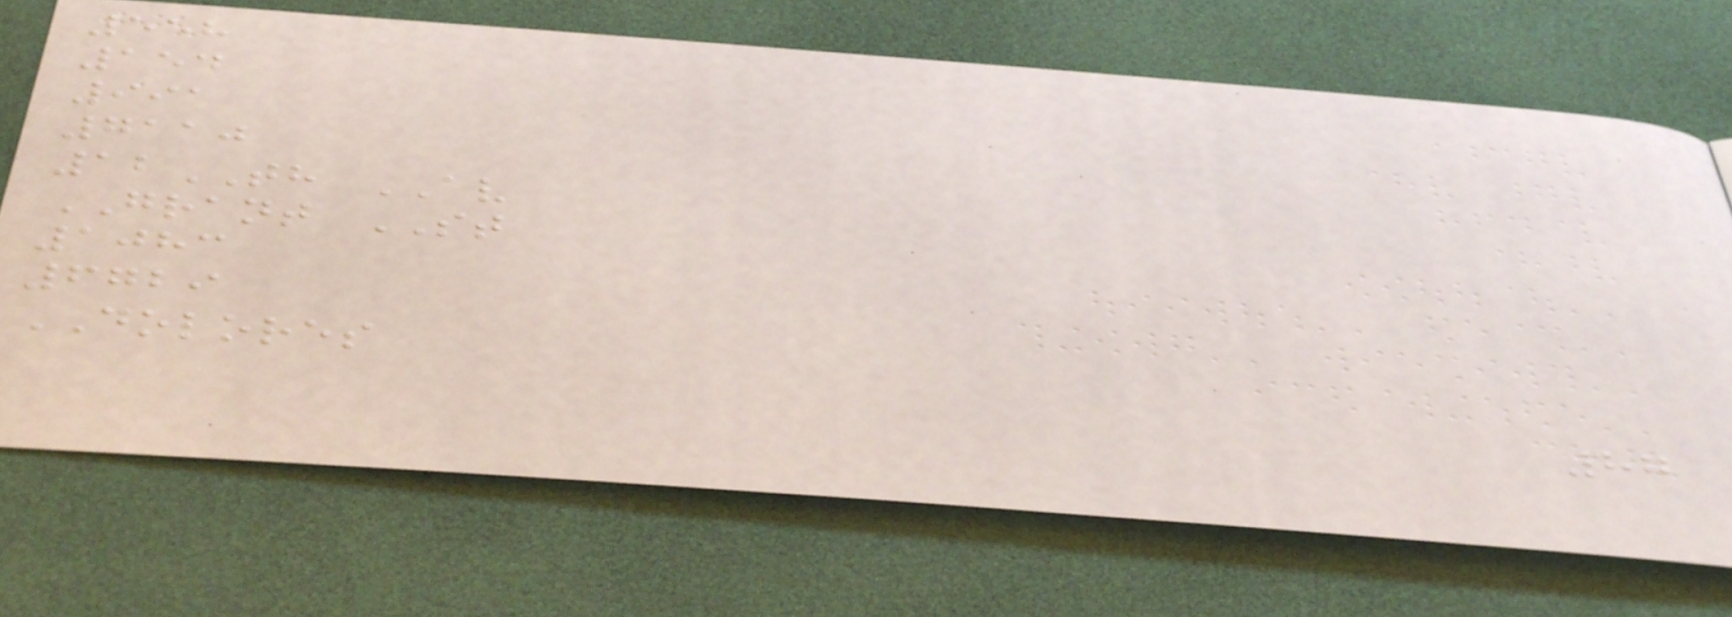558
154
991
7110
12TH AV
GRANT ST
1083
6729
DOLORES
87
